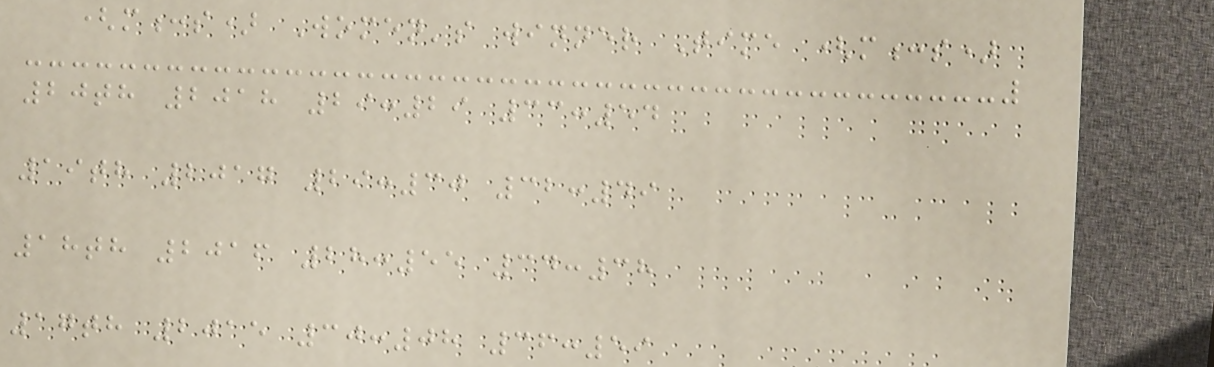(m:s) Women's winner Time (m:s)
20th 2018 29:29 33:54
19th 2017 29:30 32:49
18th 2016 28:55 34:38
17th 2015 30:08 36:59
